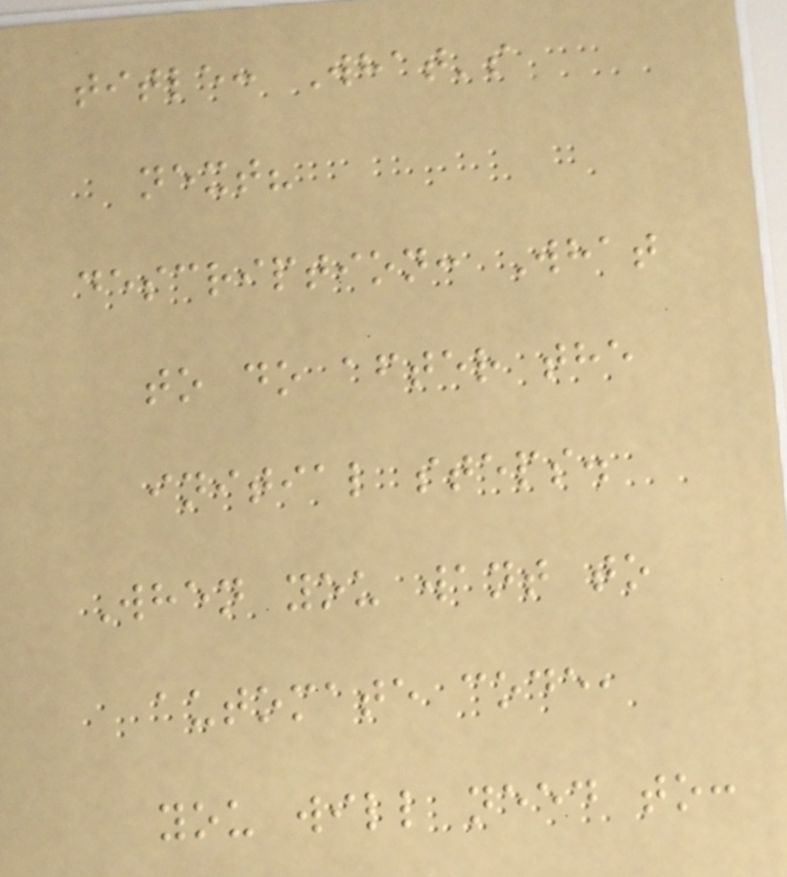title: What's
next?
description: What
to do after the
initial steps.
When you want to
automate code,
you will need to:
